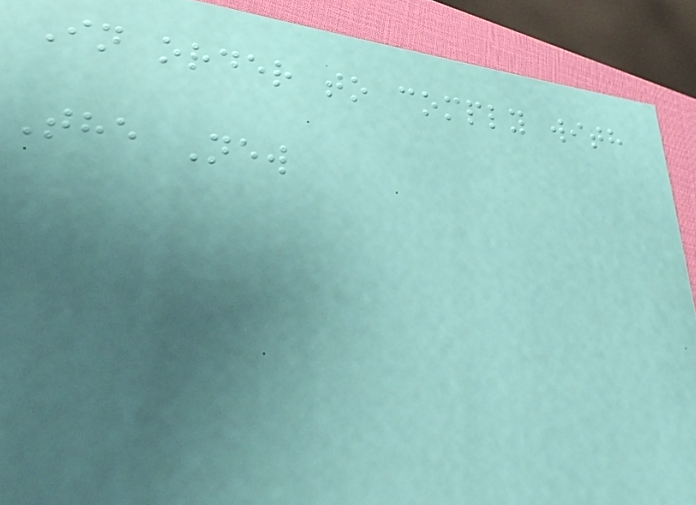In order to comply with
The New
